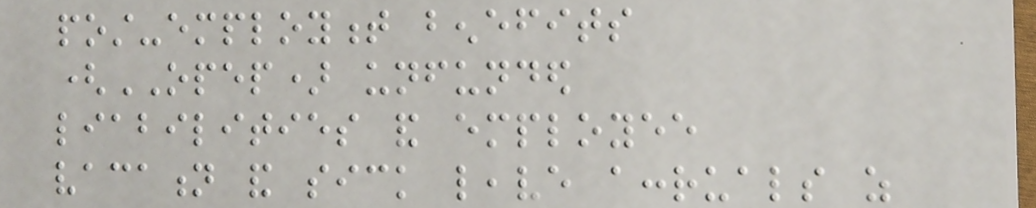post-employment benefits
(OPEP) unfunded
liabilities and employee
vacation and sick leave accruals as
